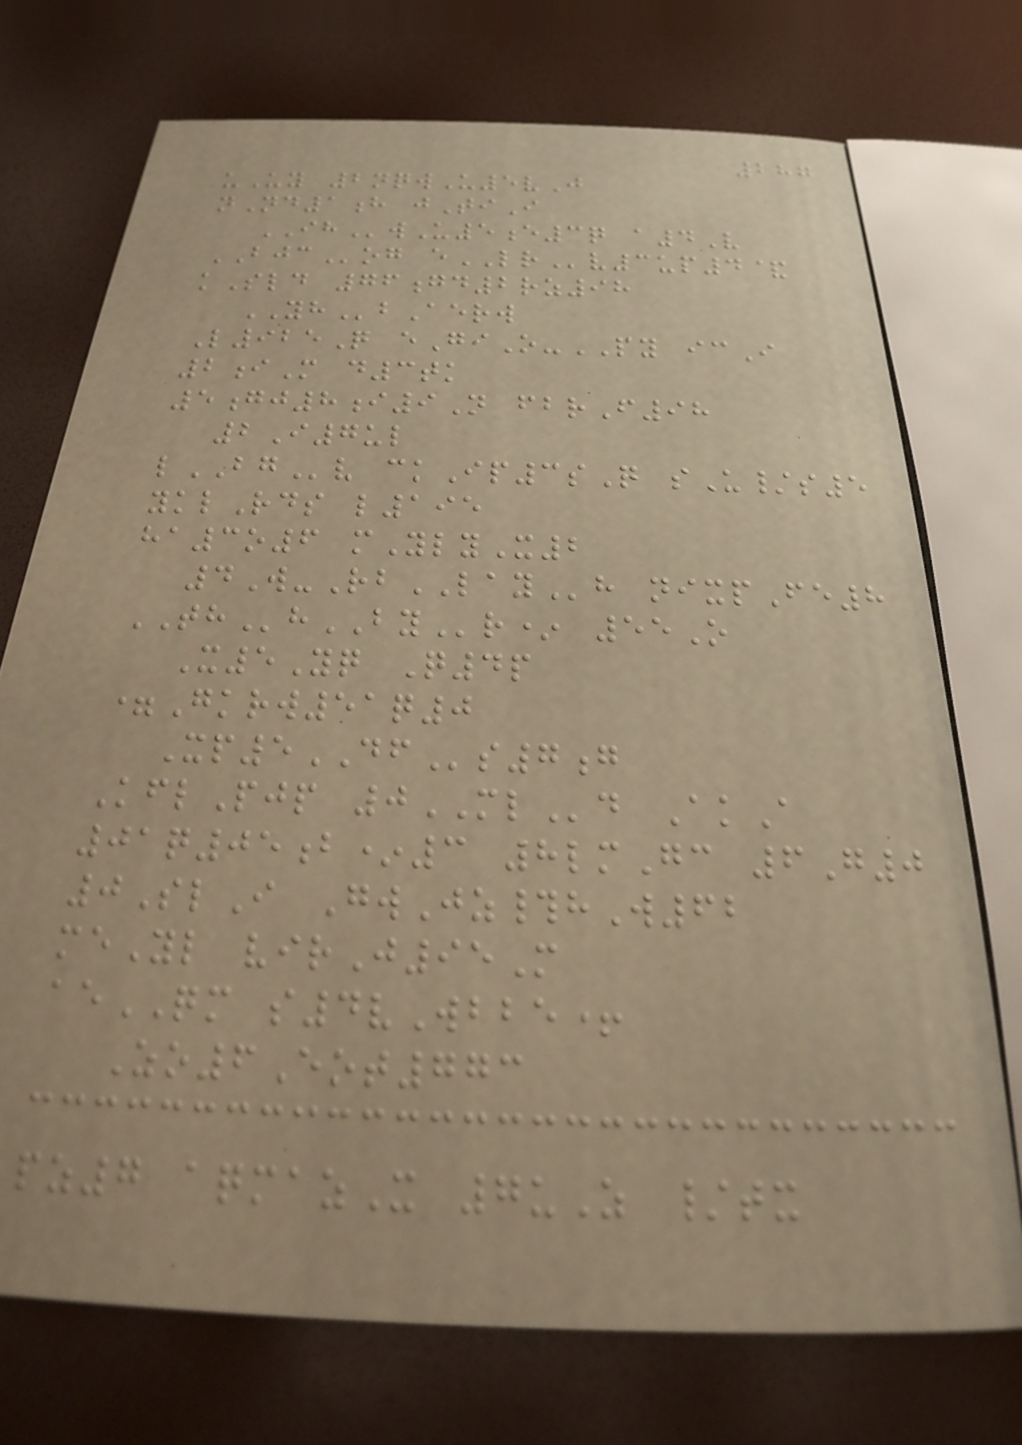287
uUy 2nqwU5vJ
nNd1h jTiI
IHwU5e3q a4V
BJCog eLRv3up4&
kSld 76gd2rz98
YHbAerw
L925Q eGiO-PY icI
2iM d3tk
5gj8i9N fbrF98
2I7ul
lBGv ckIp3sQ sU/s5
yklRds l195
ha3o6 mYlyX2
4W-RbLAYh nixpFe8
THhBYr* 55O
X5Yq Q4p
=Gkrw51q0
Xp5DFs7g
KflPjp 0MLd AkA
01q05b*3 8lmGc 6G0
0SlI GwJz#hW62
meYl virJ95M
aeQM s4vWbbe+
Zo6Eot773
pz7 aqmazX 7uZ /tx
